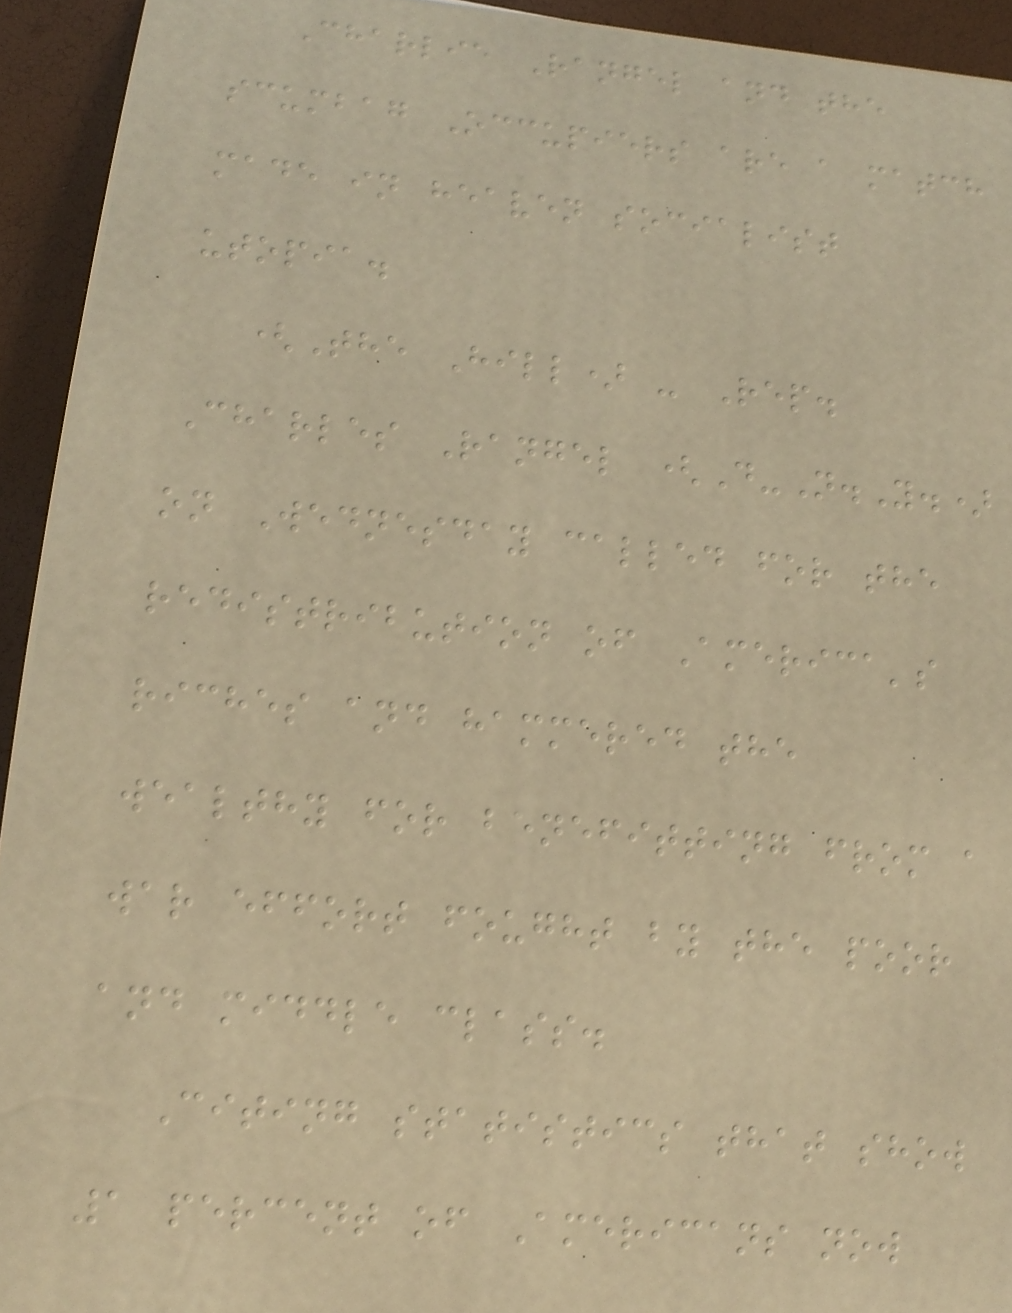Charlie Rangel and the
scumbag Occupiers are a match
made in heaven socialist
utopia.
(The Hill) - Rep.
Charles Rangel (D-N.Y.)
on Wednesday called for the
redistribution of America's
riches and hammered the
wealthy for benefitting from a
war effort fought by the poor
and middle class.
Citing statistics that show
1 percent of Americans now
